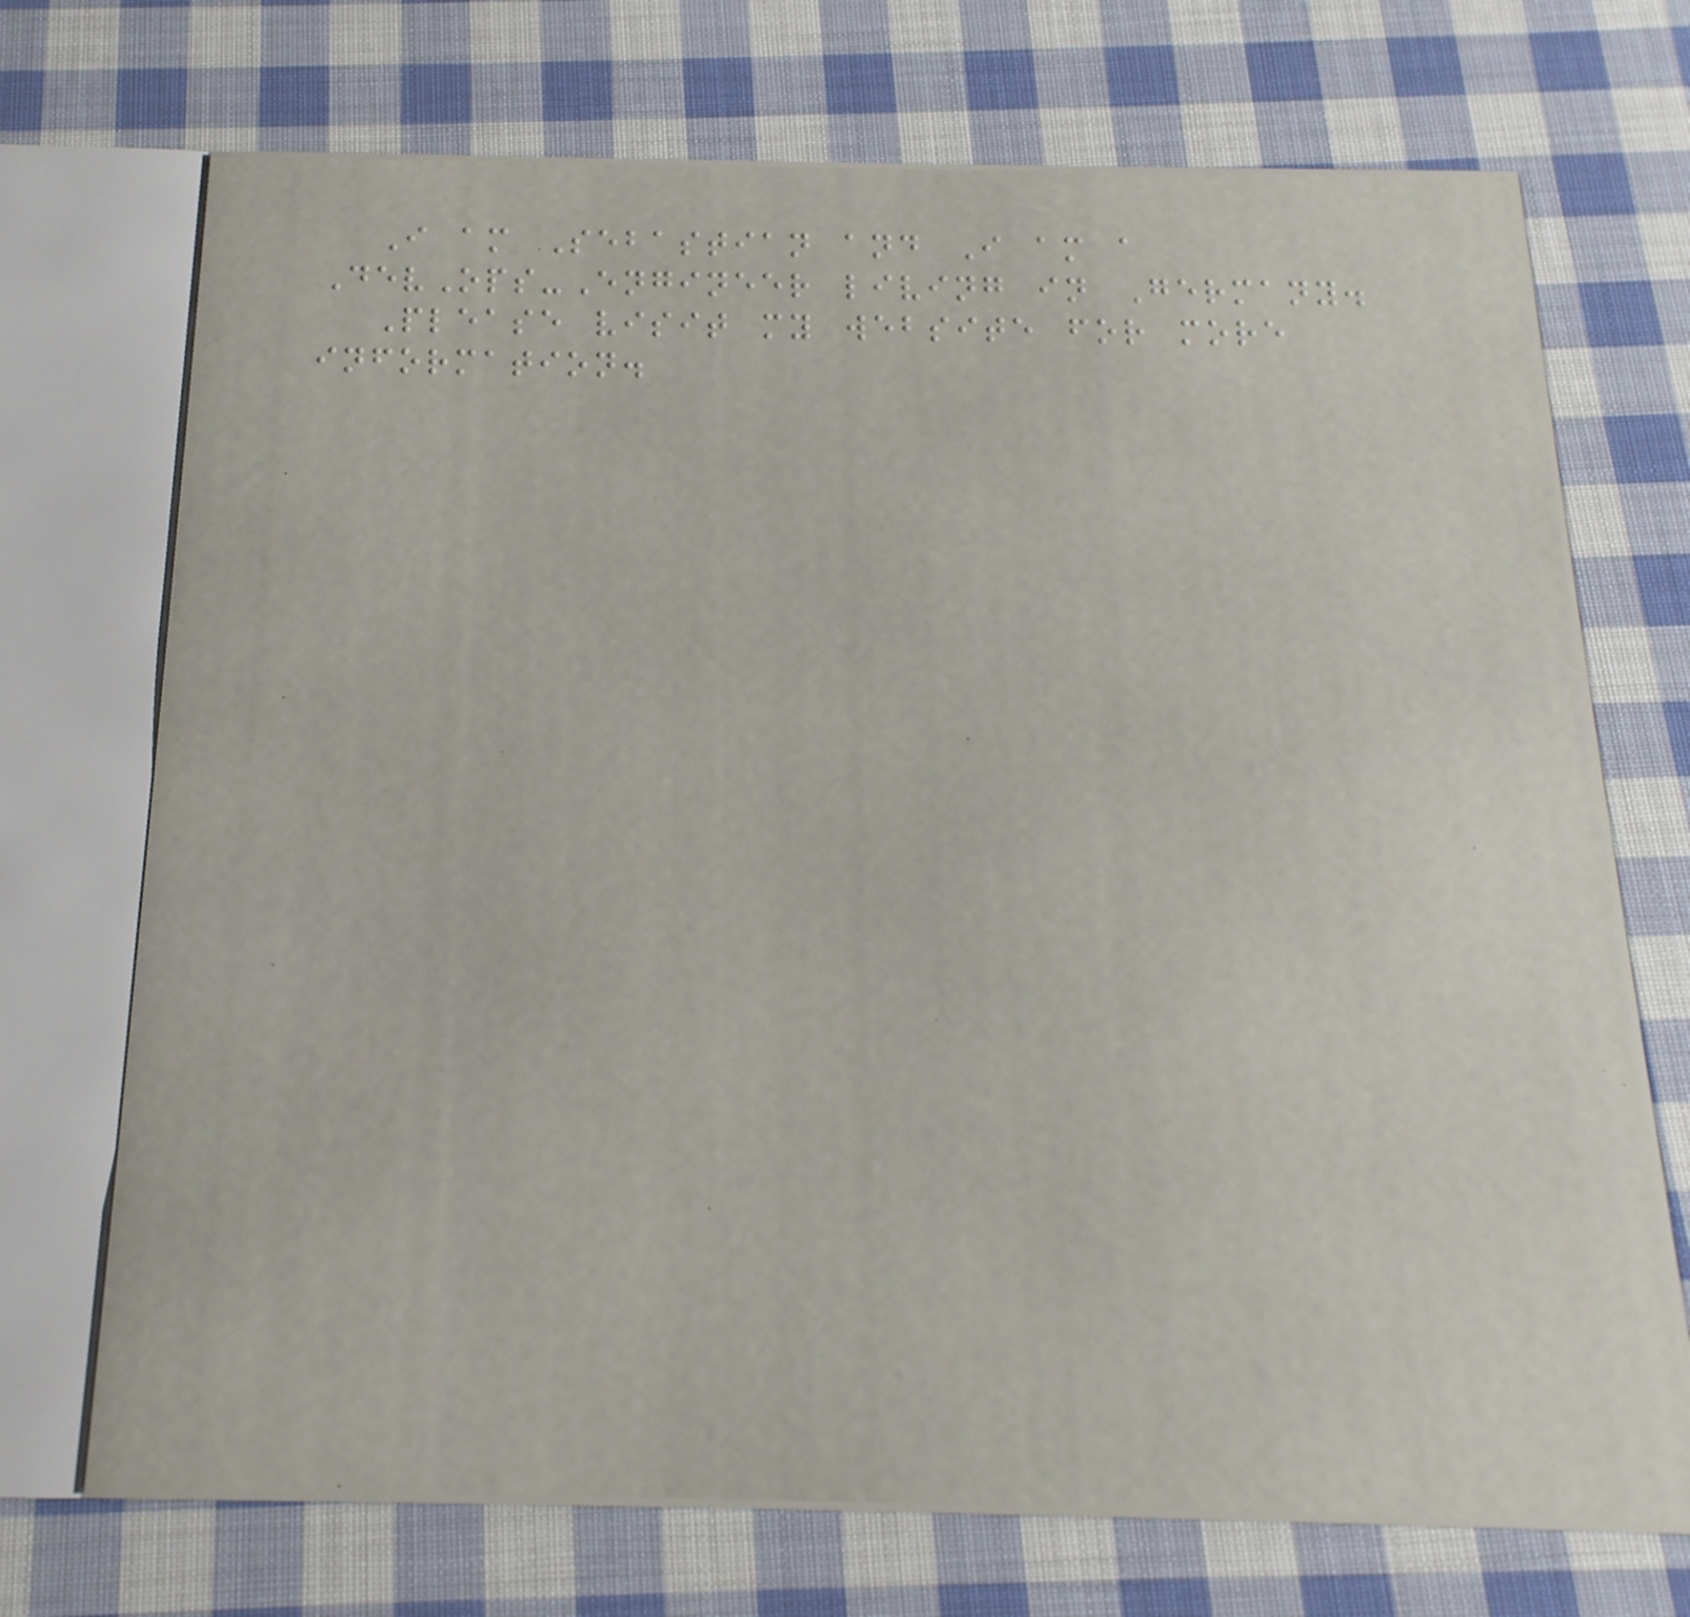I am Sebastian and I am a
DevOps-Engineer living in Germany.
Please visit my website for more
information.
